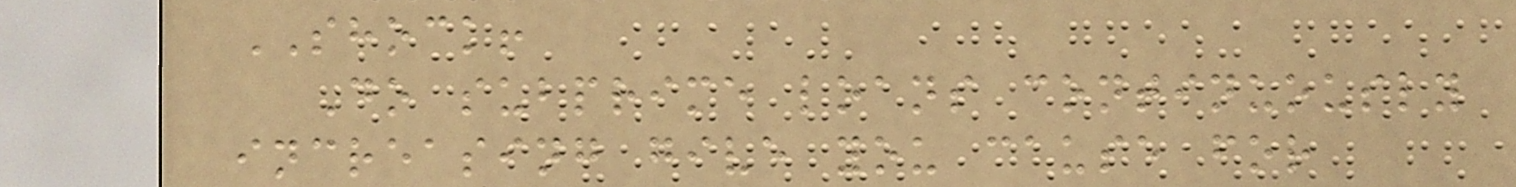SHOCK!
Do subprime loans continuously
increasing give you cause for
